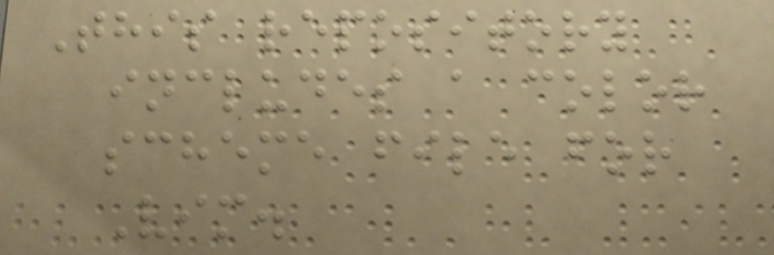This repository
includes a color
scheme file for
Vim.
